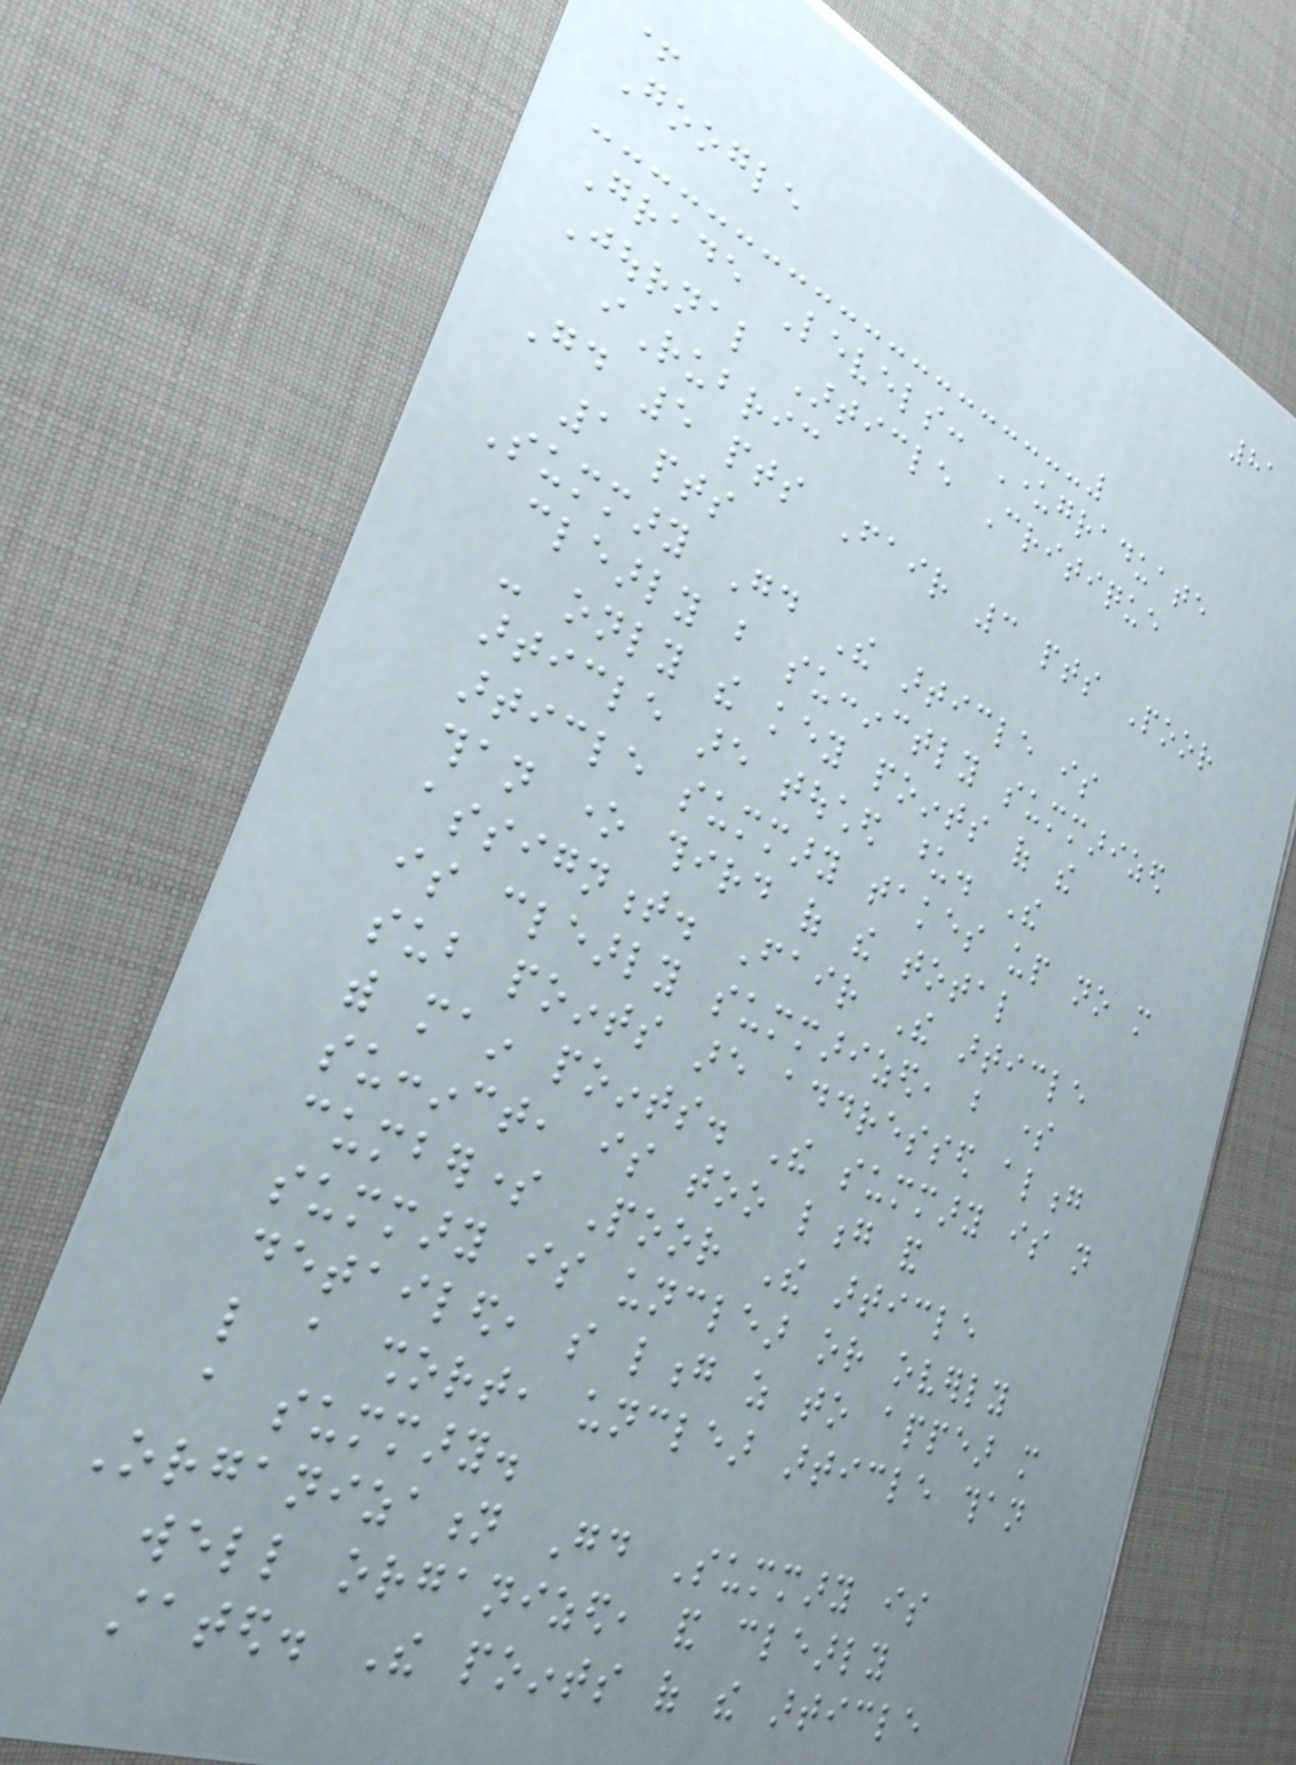81
+
Google
Grade Levels: Undergraduate
Journal Article Critique
iRubric
Good 5 pts Fair 3 pts Poor
1 pts
Summary Good The article is
clearly but succinctly summarized
- only the key points of the
article are touched upon. The
article summary takes up no more
than one third of the total
assignment. Fair The article
is clearly summarized, but some
sub points are addressed along
with main points. The summary is not
succinct, is too long and
cumbersome Poor The article
summary is unclear or overly
detailed, so long as to appear more
like a short, unclear article than
a summary.
Organization Good Summary is
well organized, and clearly
stated. The points of the article
